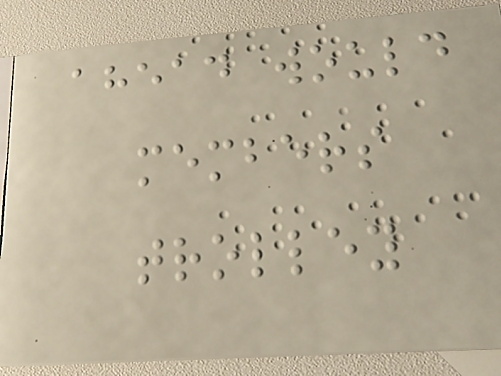ahead would
members
trolley
